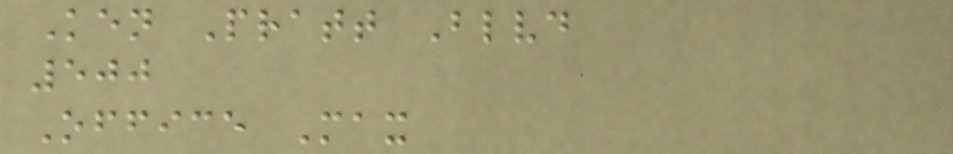Ken Pratt Blvd
500
Office Max
